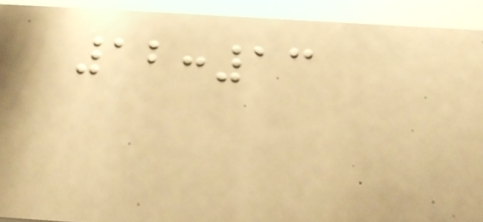12:13
